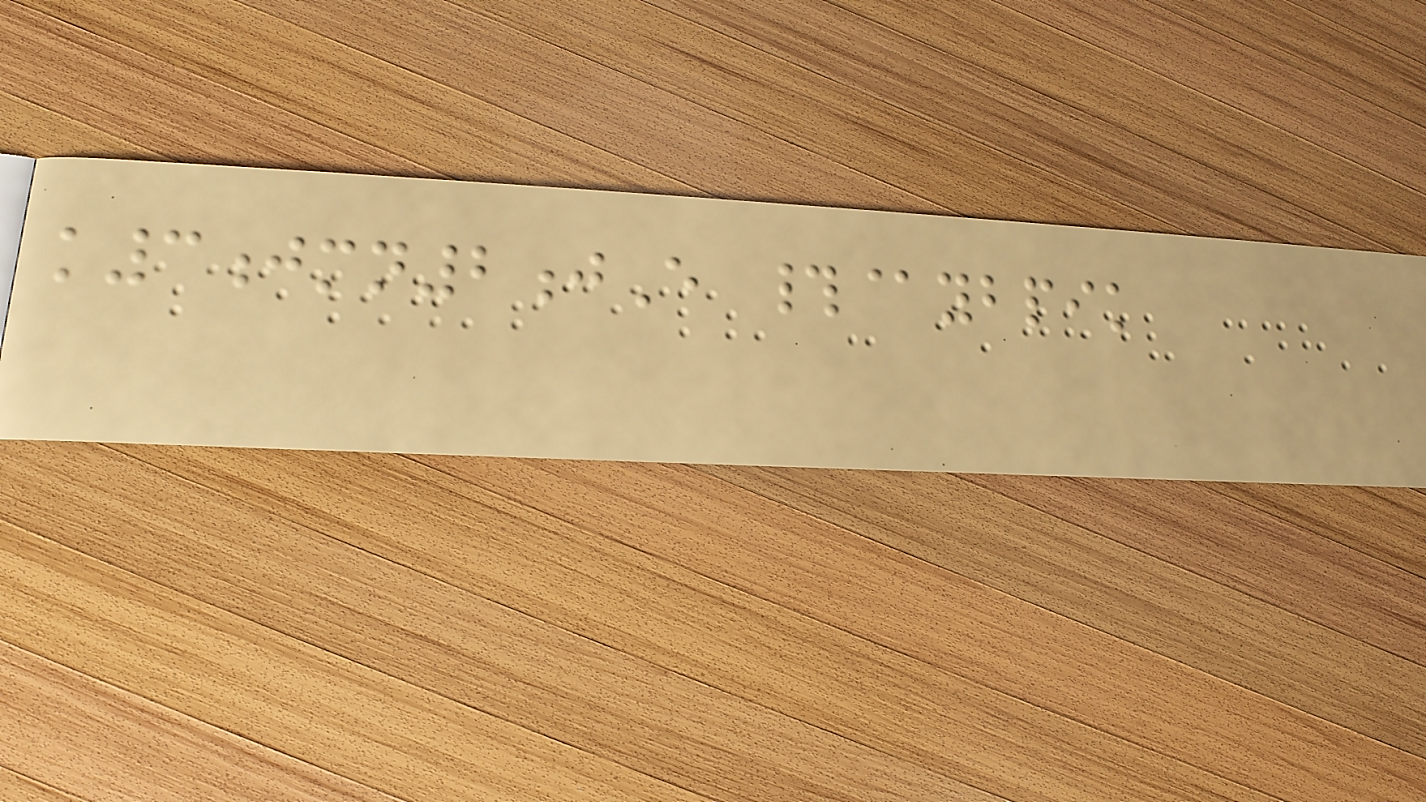k3jmn2jE #@ybpik
